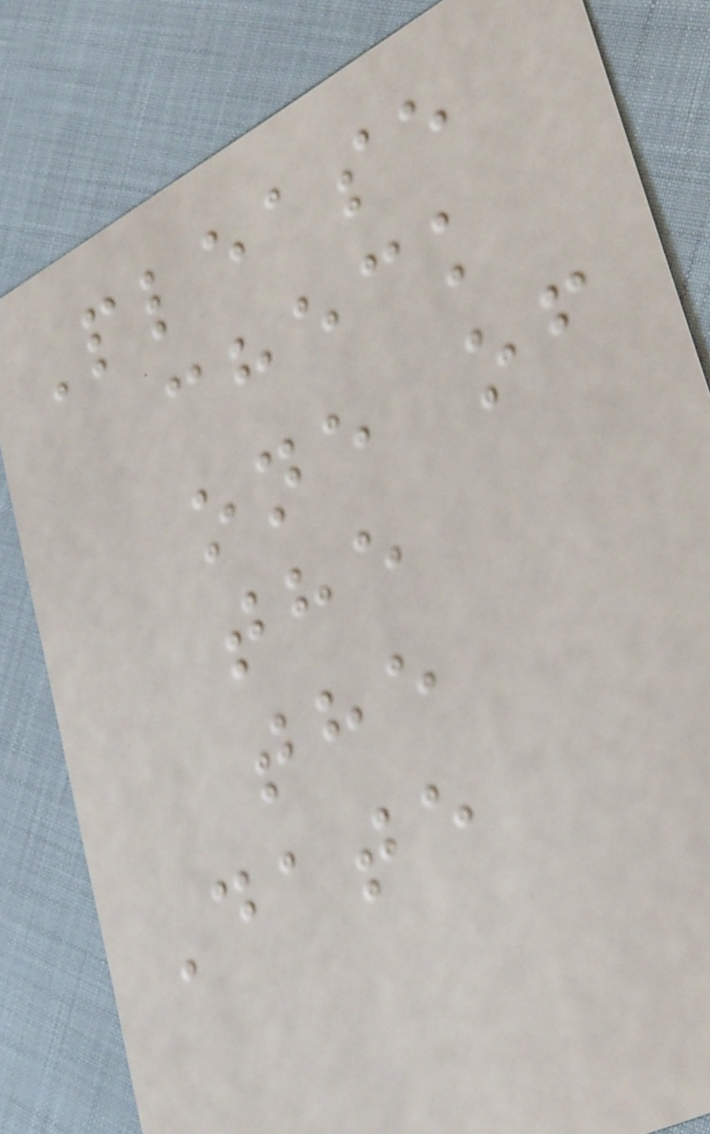Please
check
one of
the
the
Date
